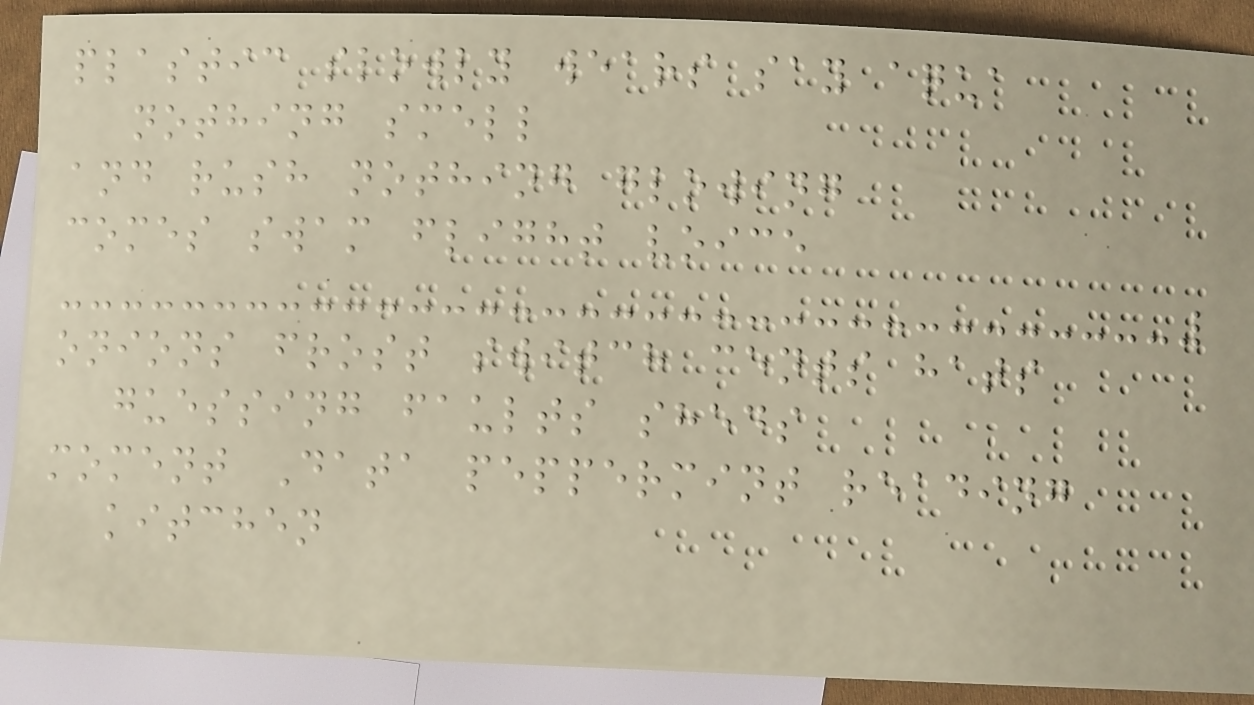plastic slowly wears say aqua
nothing smell
and rush nothing glowing
comes swam flight voice
onions frost switch cents hats
guessing faults sheds
moment Data peppermint reading
kitchen
